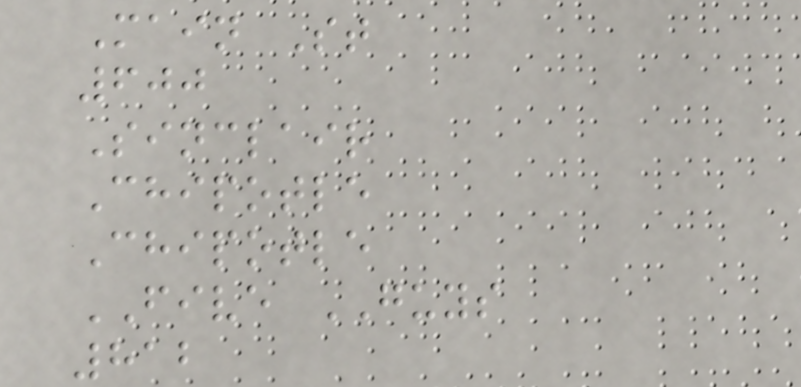Main St
600
Sinclair
Chipotle
Chipotle
FIVE GUYS
812
